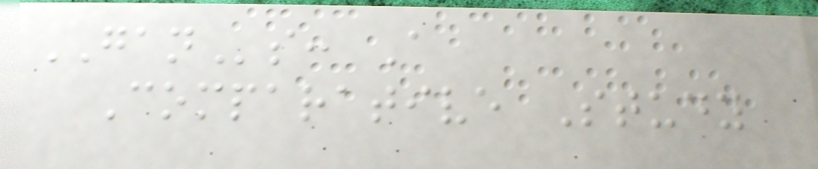GANs: A
Comparative Study
